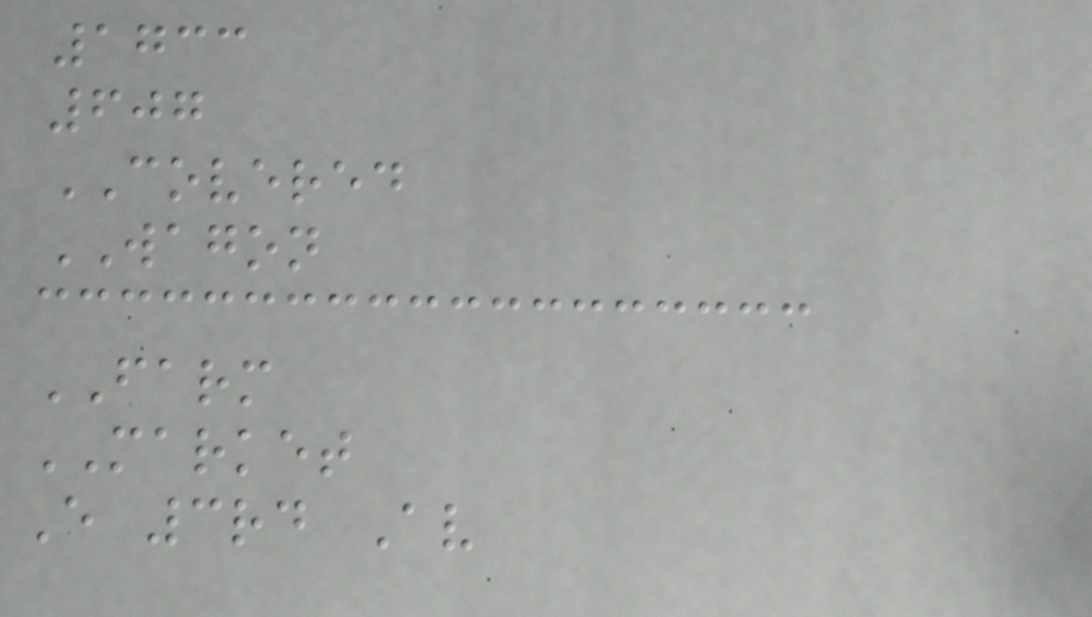1733
607
COVERED
WAGON
FARM
MARKET
E 3rd Av
